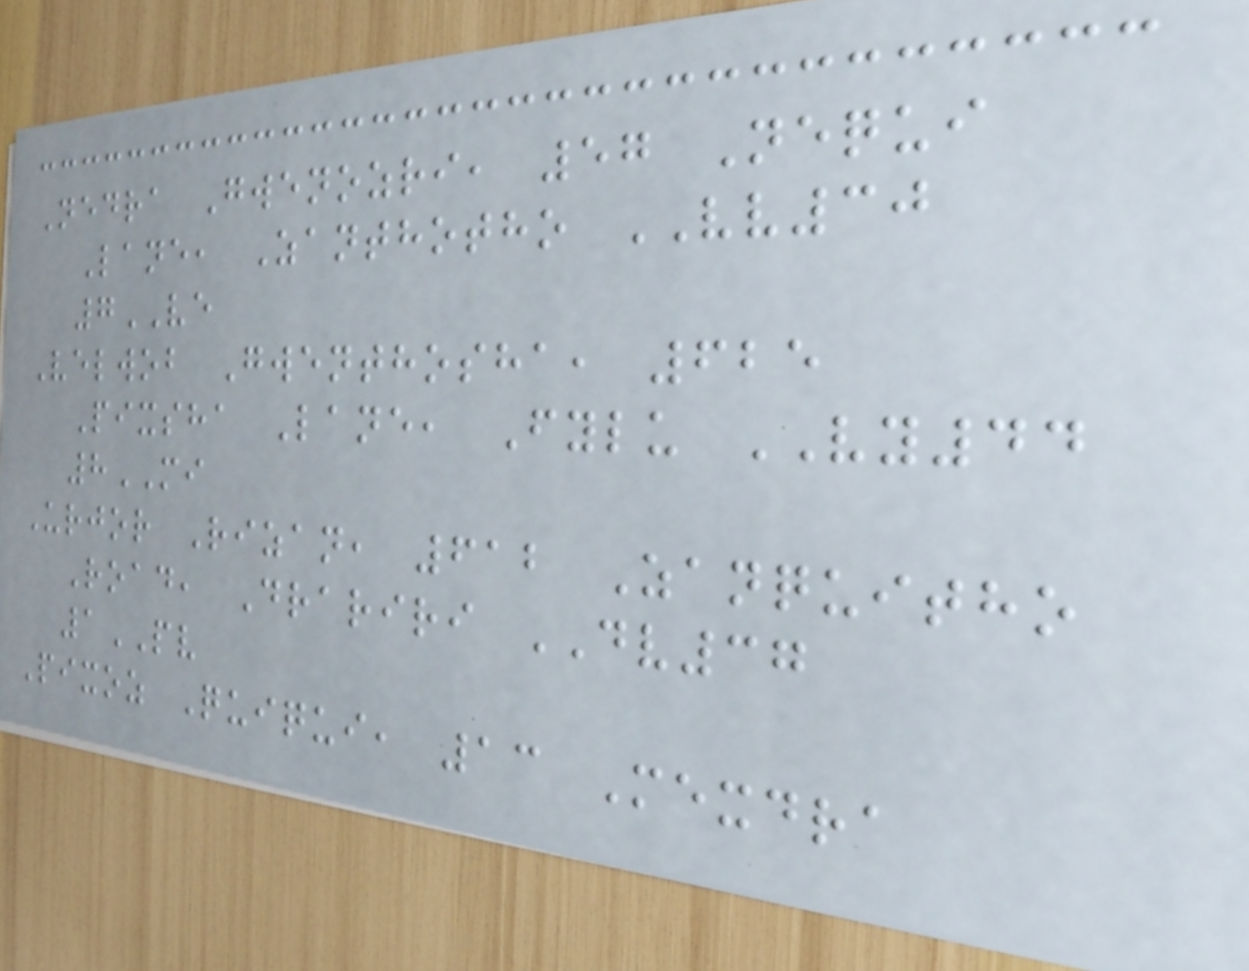Nedra Gwenozri, 57 Nequi
Lane, Zanthotho VV30
7VE
Velwob Gwenthosha, 625
Pixsha Lane, Fylu VY44
8MI
Urjor Rizan, 612 Zanquitho
Road, Drariri DV37
1PV
Pixoz Quiqui, 13 Mexdra
